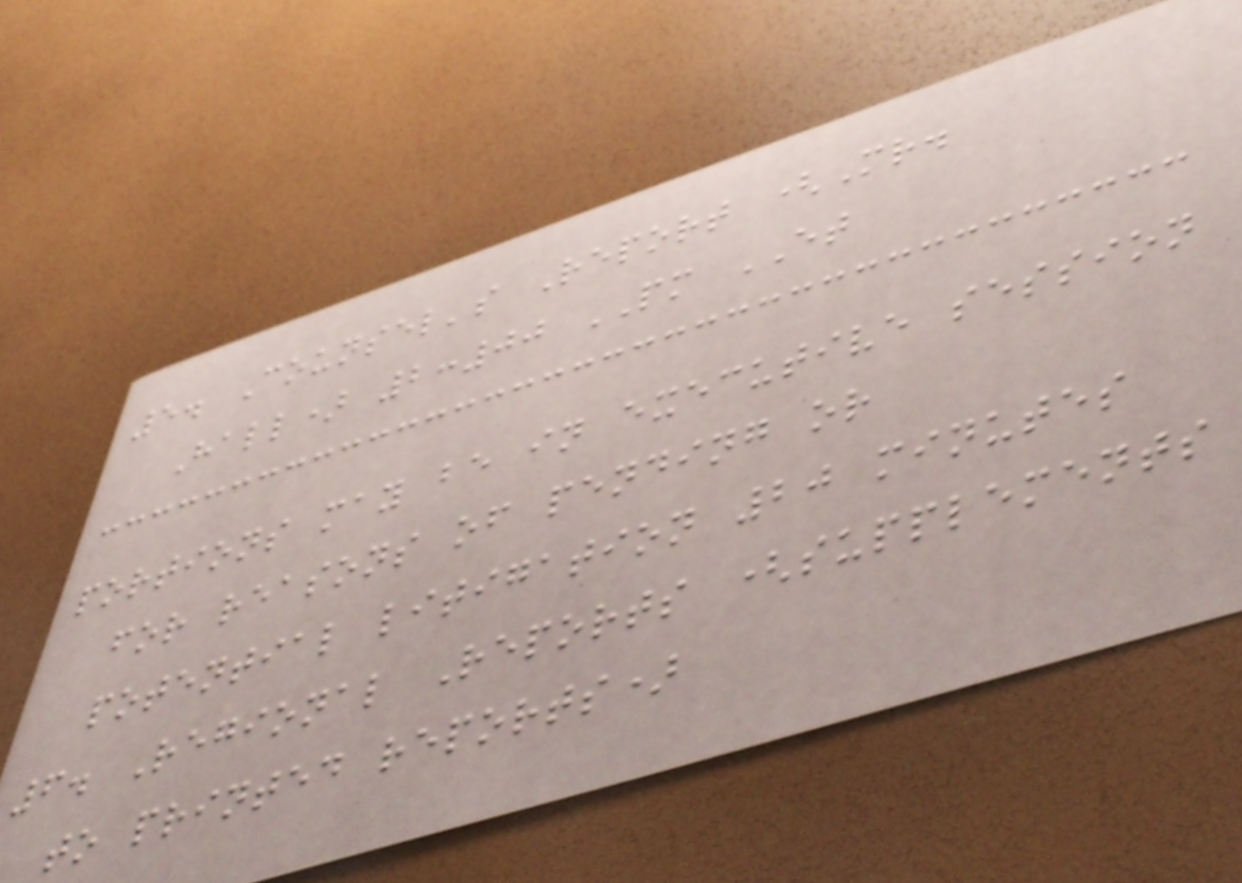5. Counsel's Report (Mr.
Hall) 2:00 PM ET
portions may be in executive session
for reasons of pending or
potential litigation 20 minutes
6. Regional Reports (supplements
to printed reports)
